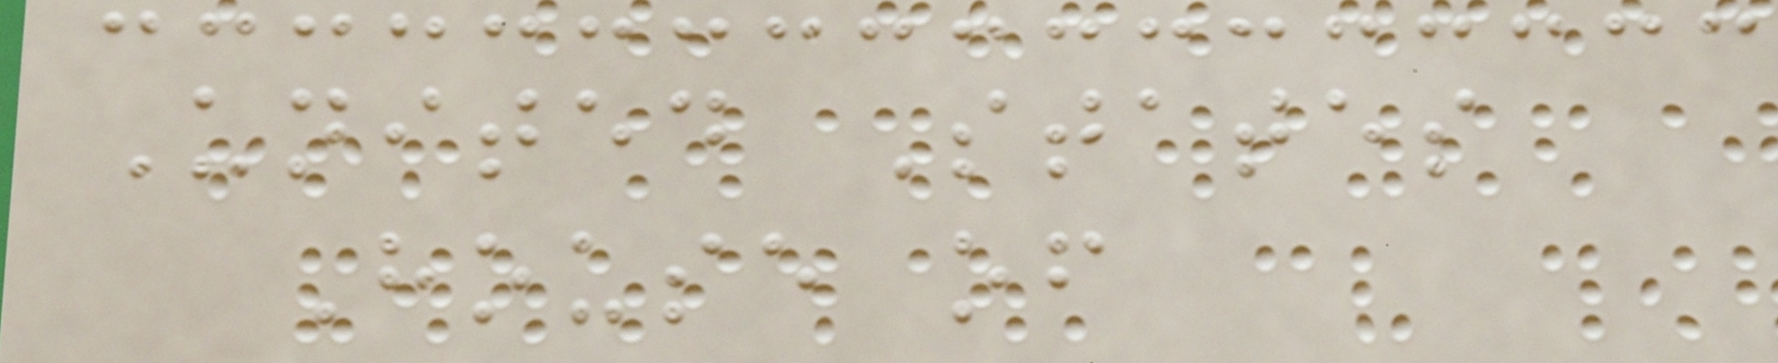United States
House of
